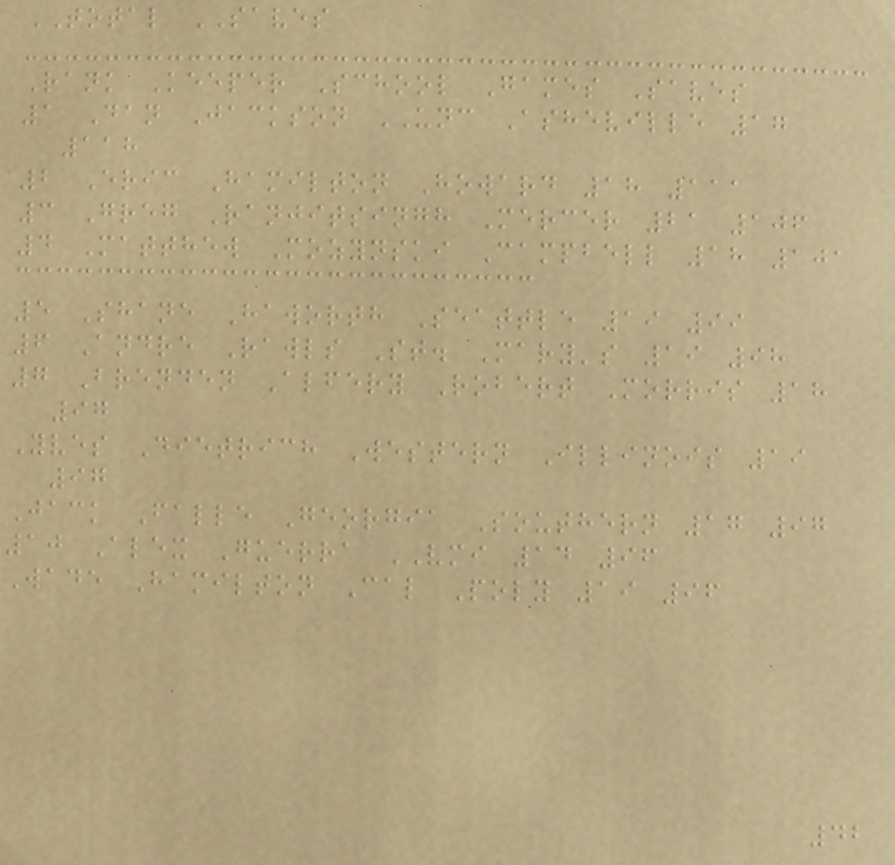TOTAL SAVES
Rank Keeper School Games Saves
1 Dan Jackson UNC Asheville 17
118
2 Eric Hamilton Howard 18 111
3 Greg Ranjitsingh Mercer 21 106
4 Matthew Mozynski Campbell 18 101
5 Shane Haworth Seattle 19 99
6 Andre Rawls St. Mary's 19 98
7 Brenden Alfery Robert Morris 18
97
Yves Dietrich Western Illinois 19
97
Jack Falle Georgia Southern 17 97
10 Alex Guerra VMI 14 96
Wade Hamilton Cal Poly 19 96
42
